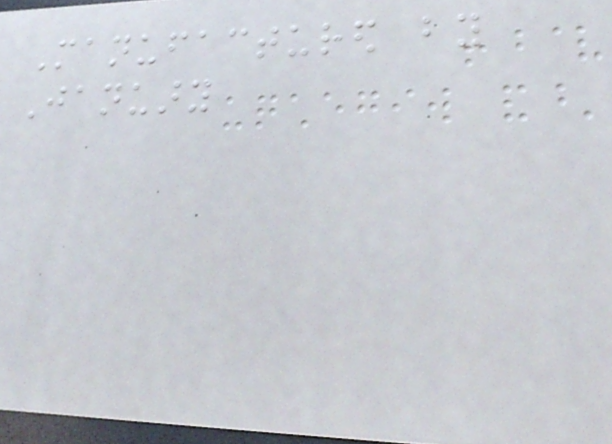Manufactured by
January
